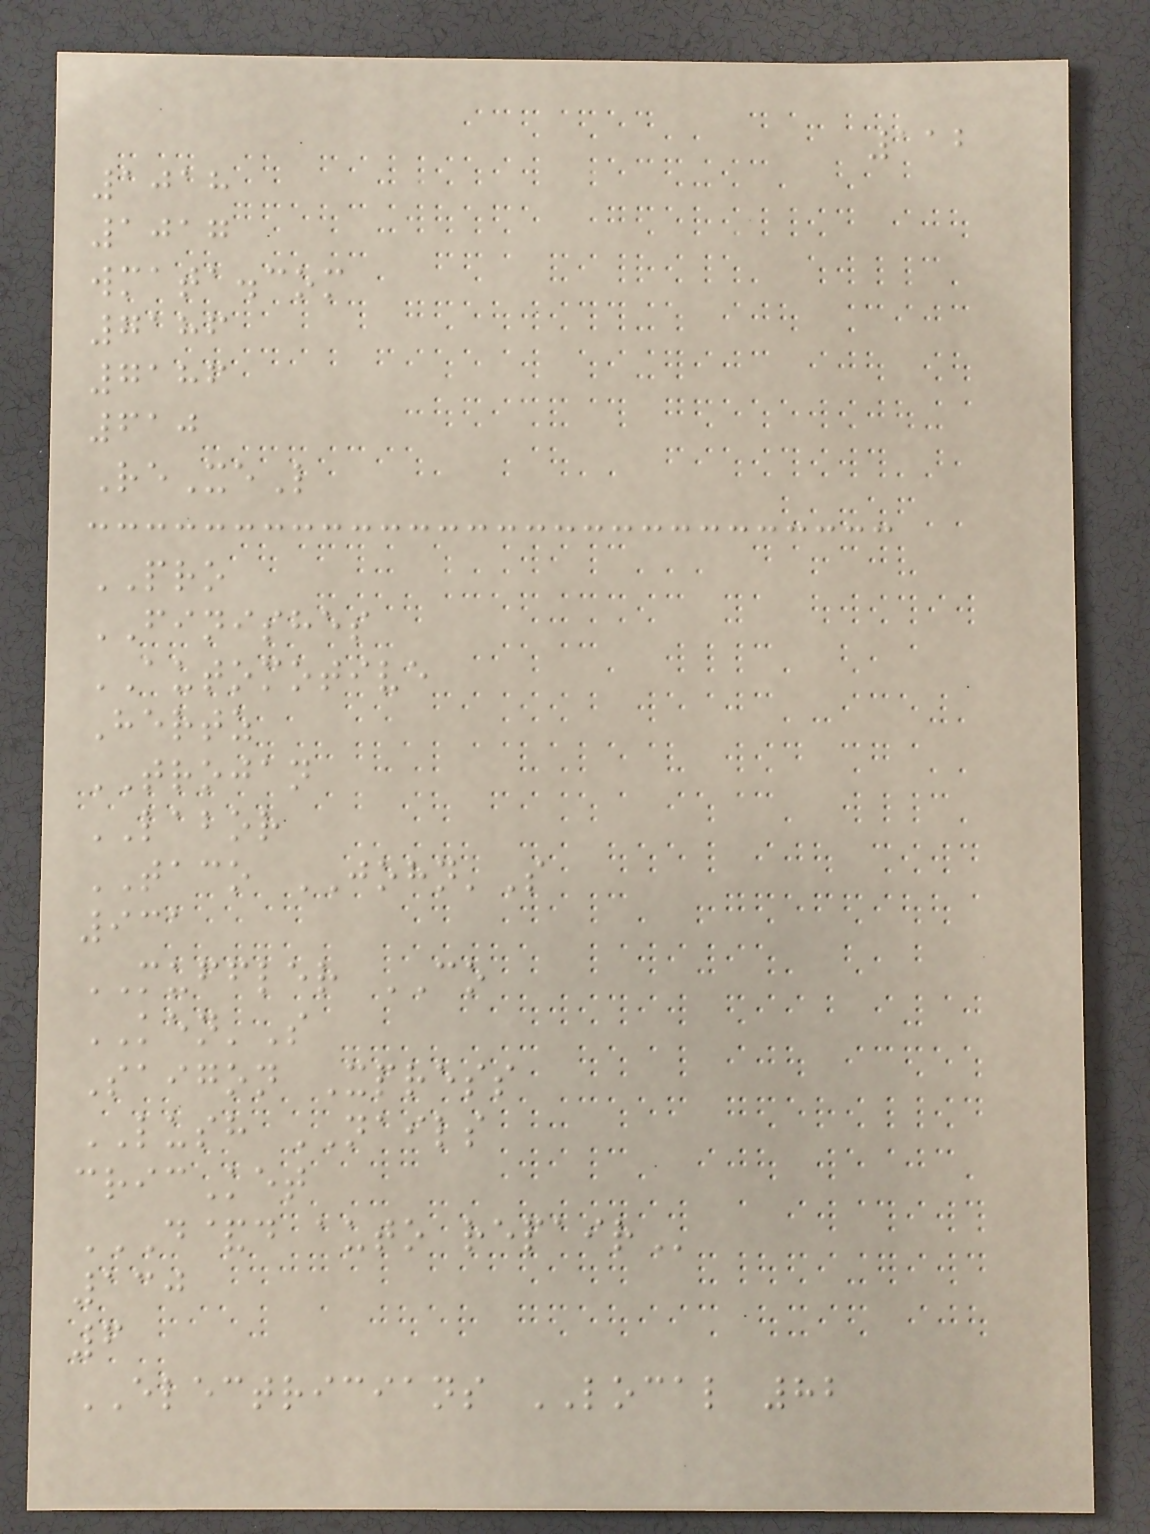112
1018
1017
wmata.com
7186
7186
610
ReXeL
PRO
FINISHES
AUTOMOTIVE
Hertz
TROJAN
LABOR
TACO JOHN'S
931
MUFFLER CO
KEN'S
Saigon Xpress
LUSH NAILS
cricKet
D&D AUTO REPAIR
130
6
ELECTRICIANS LOCAL 82
